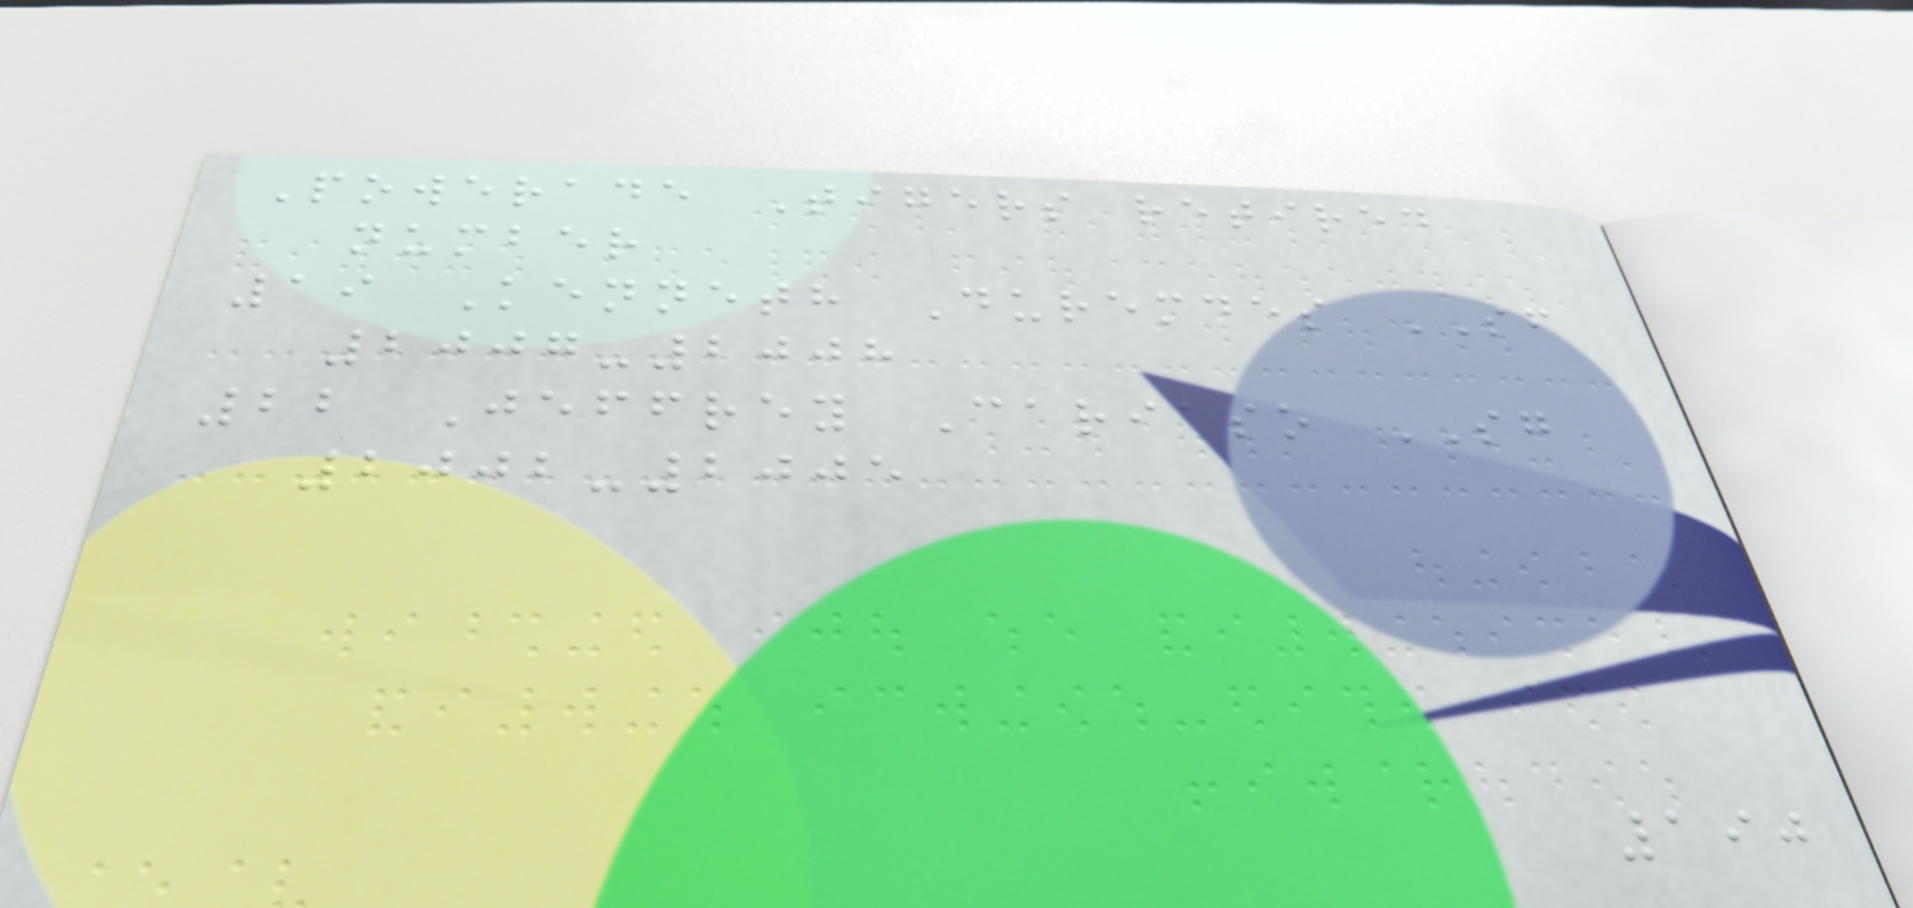Powerade Tigers retired
number
19 Kenneth Duremdes SF
2007-2008
22 Jeffrey Cariaso SG
2002-2005
190
